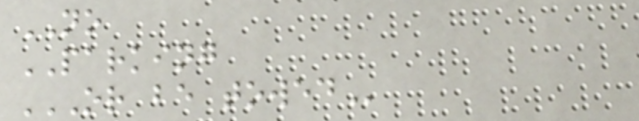NO
PARKING
OR BE TOWED
